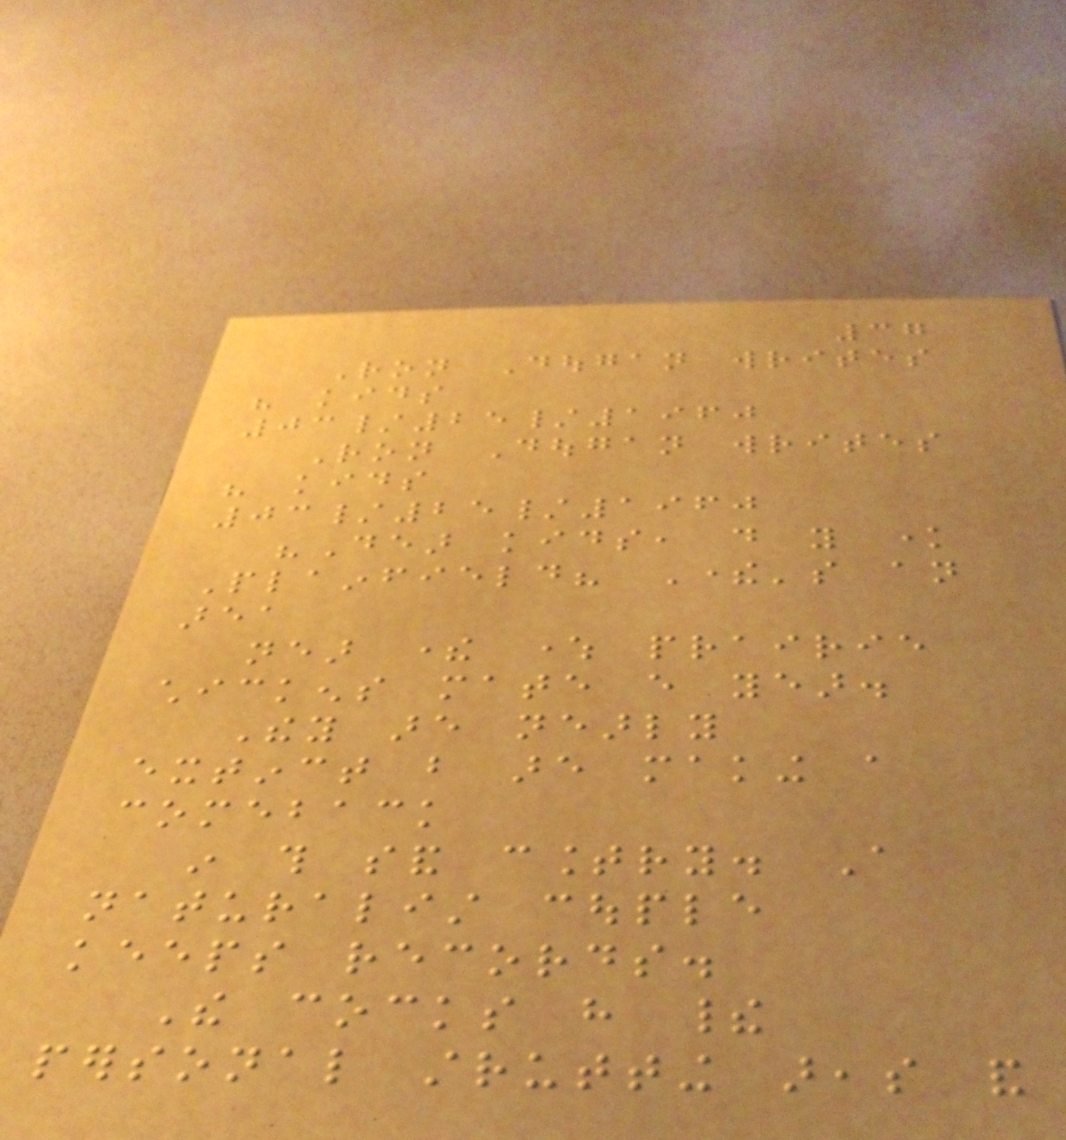37
Ron Dougan writes
his kids
03/25/1960
Ron Dougan writes
his kids
03/25/1960
"Dear kids, do you know
Plainfield? There's an
area
near there where prairie
chickens mate every year.
They are nearly
extinct but are making a
comeback
in this sand country. A
naturalist couple
keeps records.
The cocks have their
personal strutting areas and
